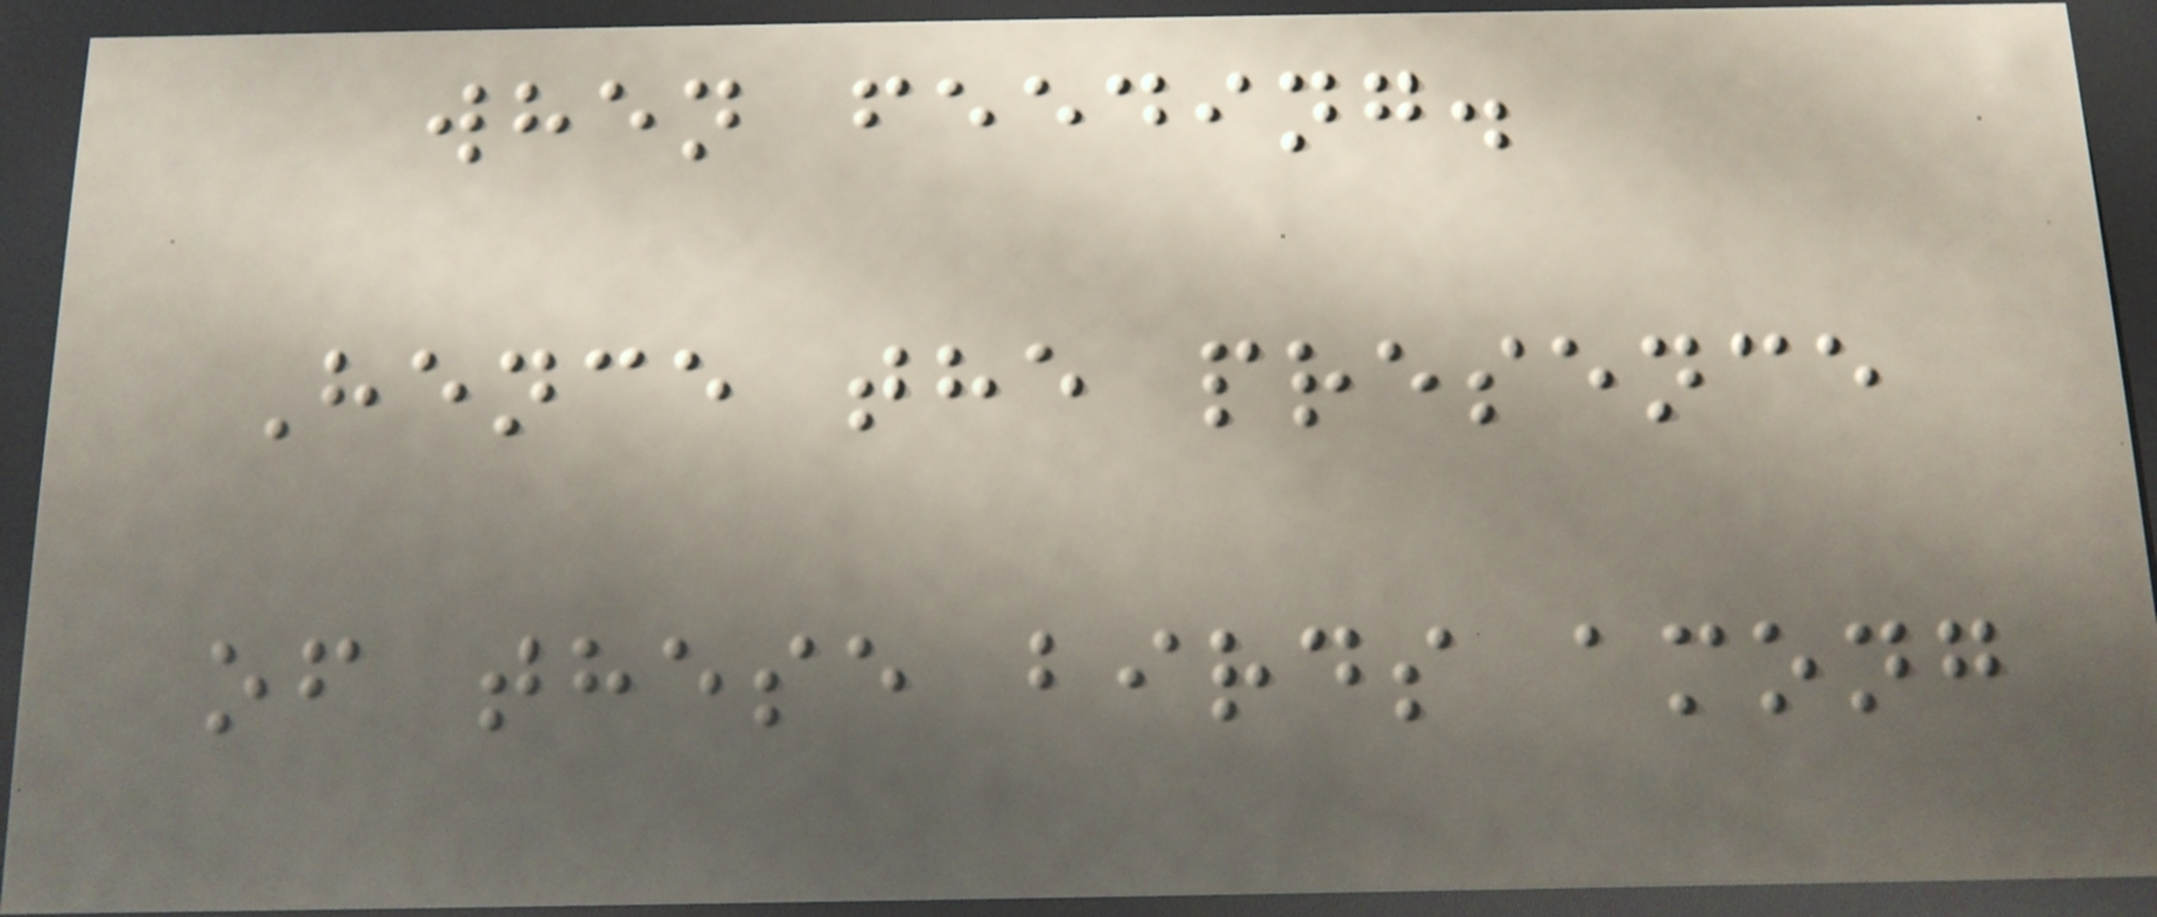when feeding.
Hence the presence
of these birds among
